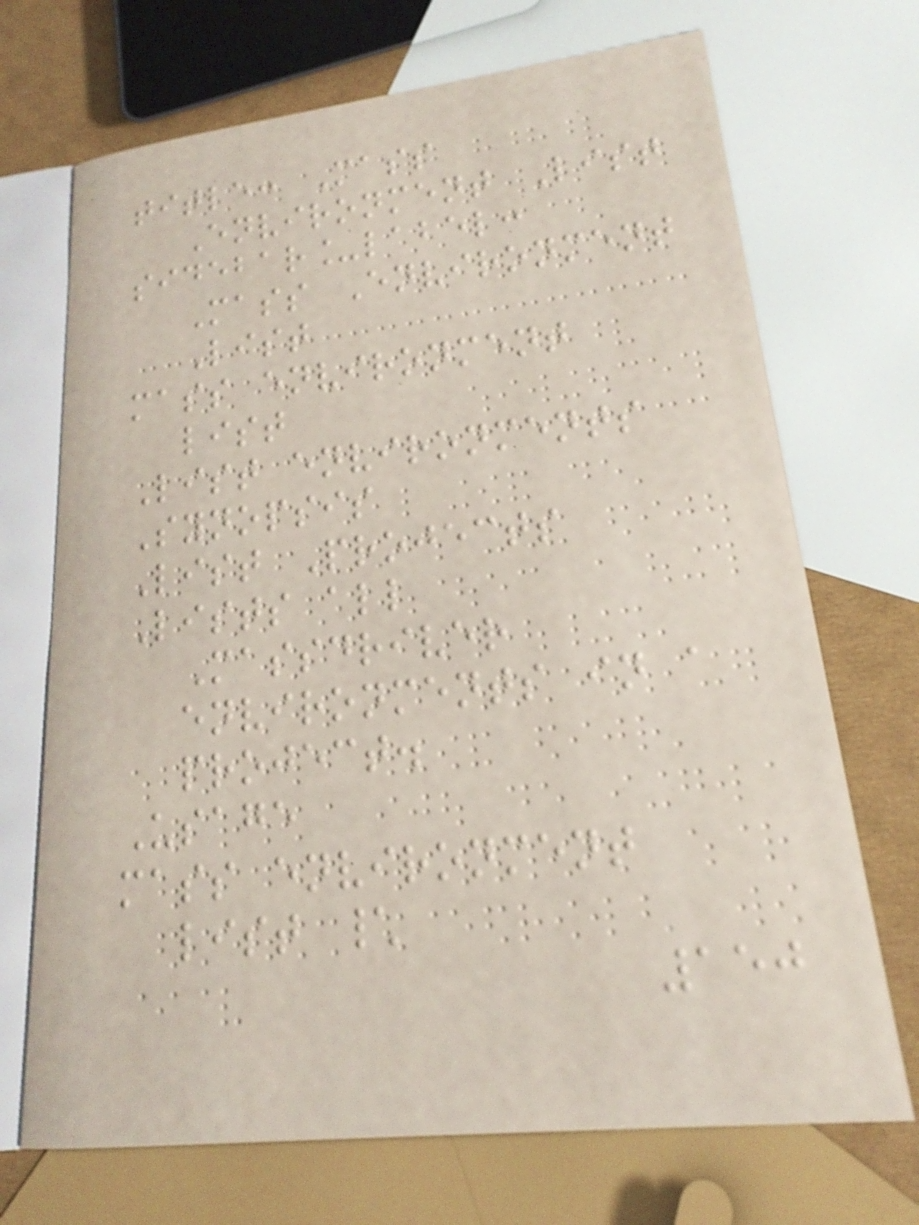title: Mass
Environment List
sidebar_label:
Mass Environment
List
mass environment
list
List environments
Synopsis
List Projects
Lists all
Massdriver
environments in a
project.
Usage
mass environment
list \
150
